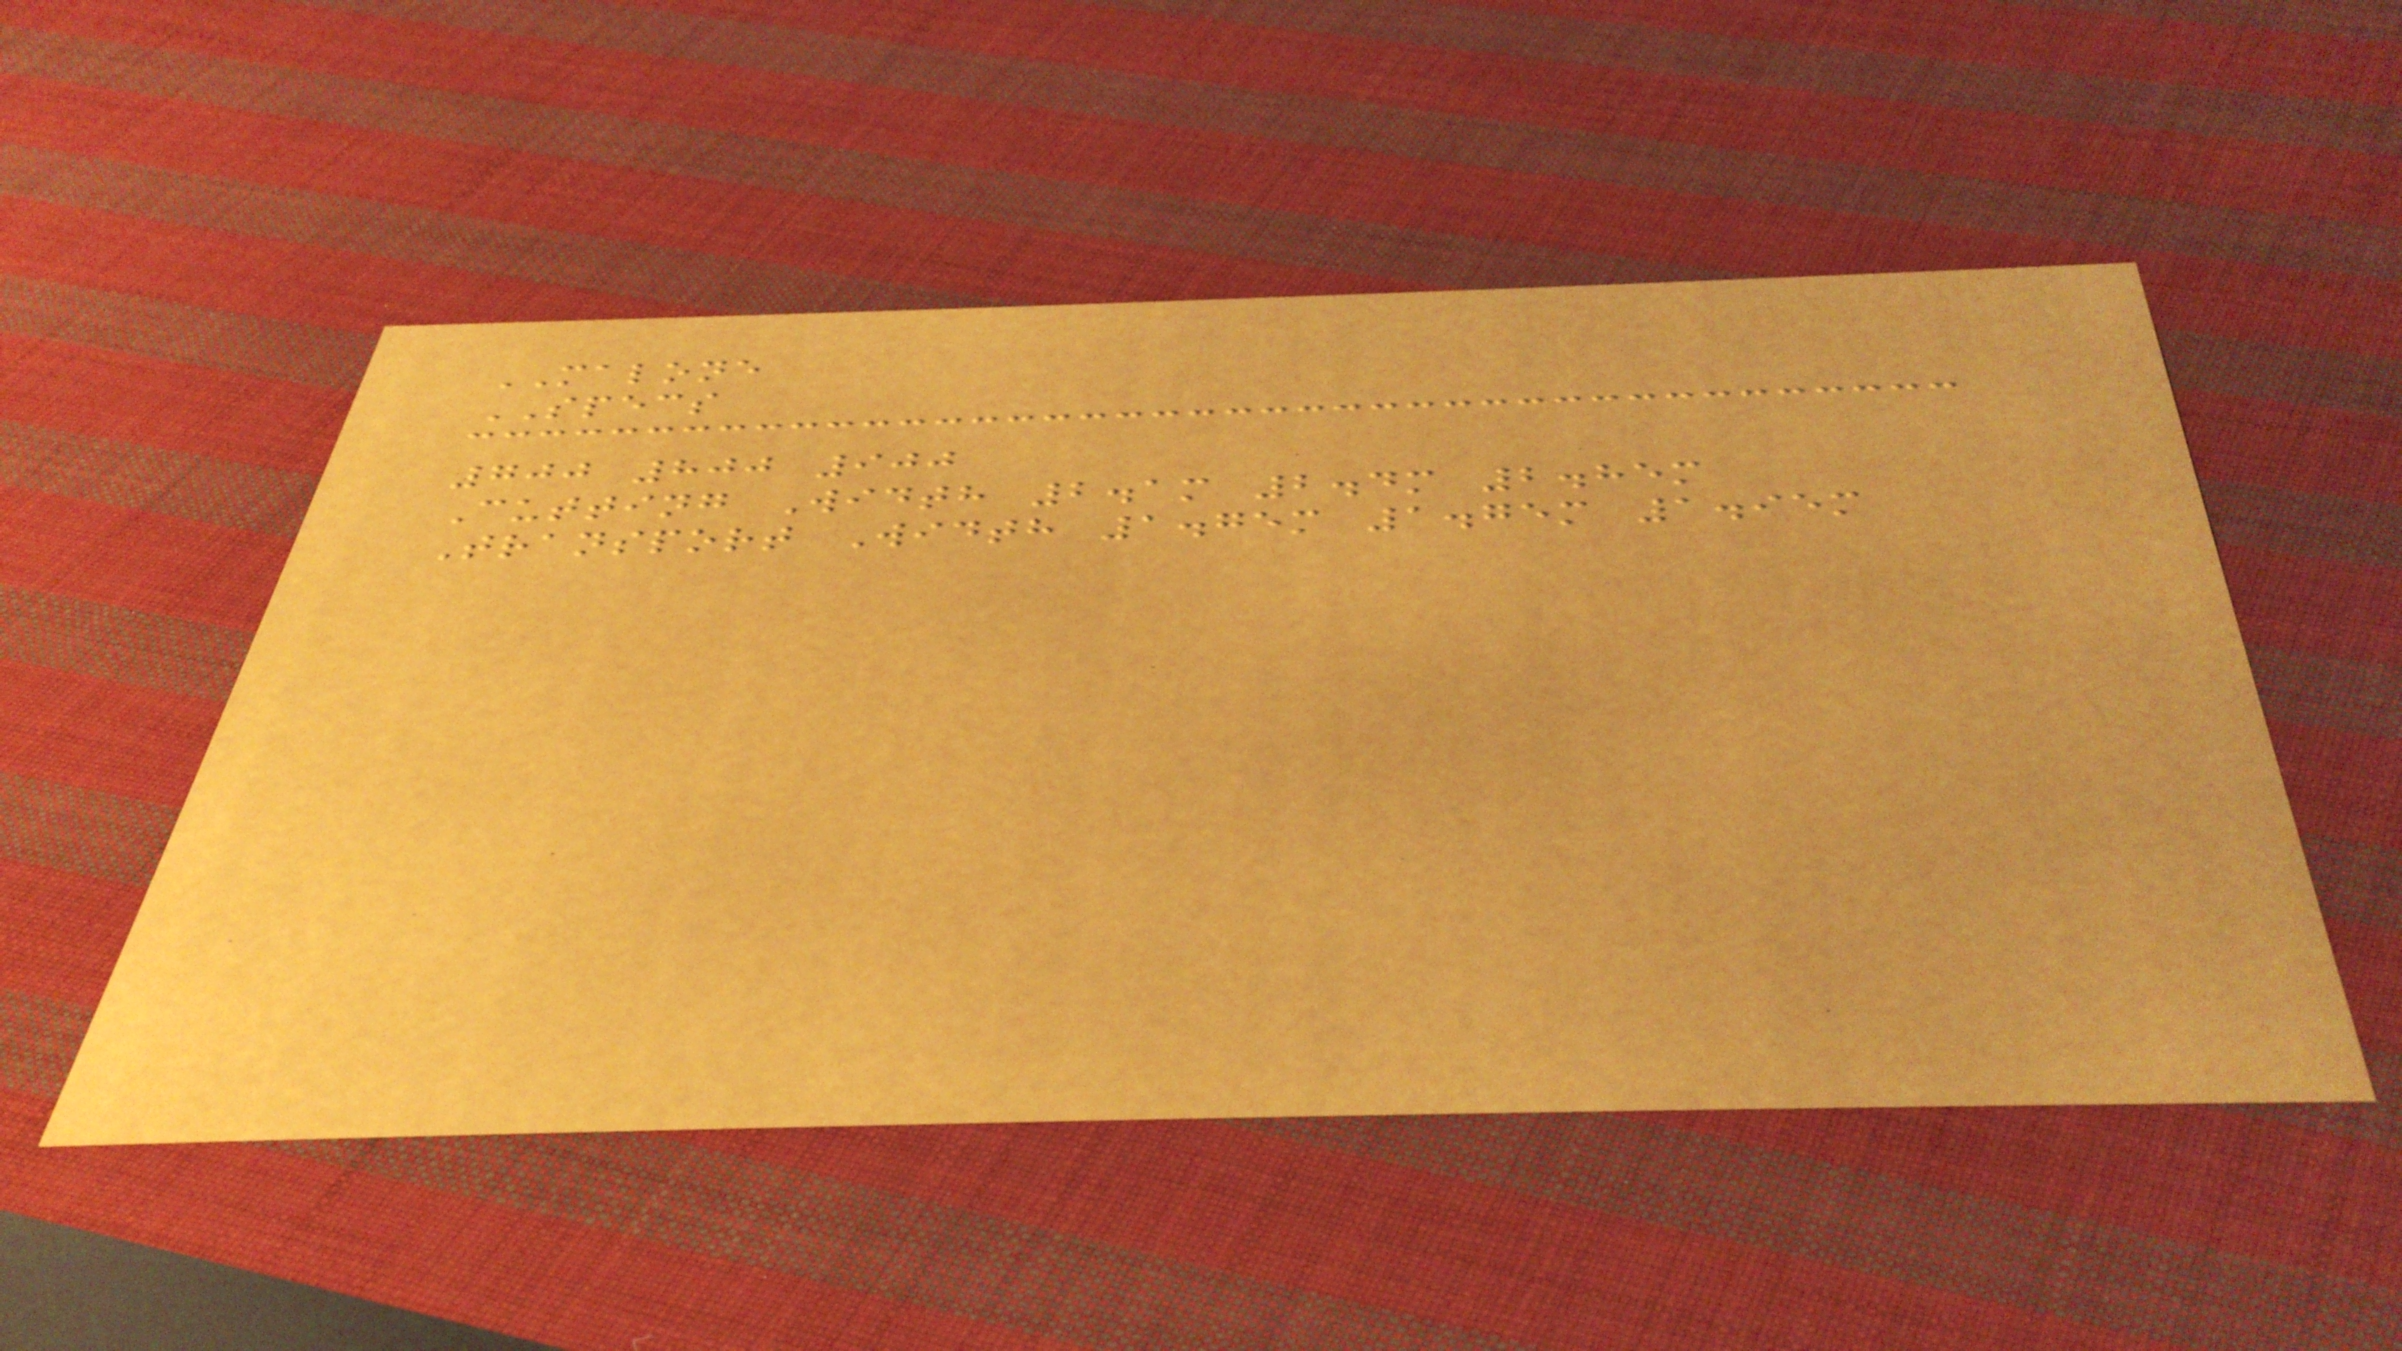MALONE
SPECS
700 800 900
Cutting Width 2.1m 2.4m 2.85m
Transport Width 1.75m 1.75m 1.95m
